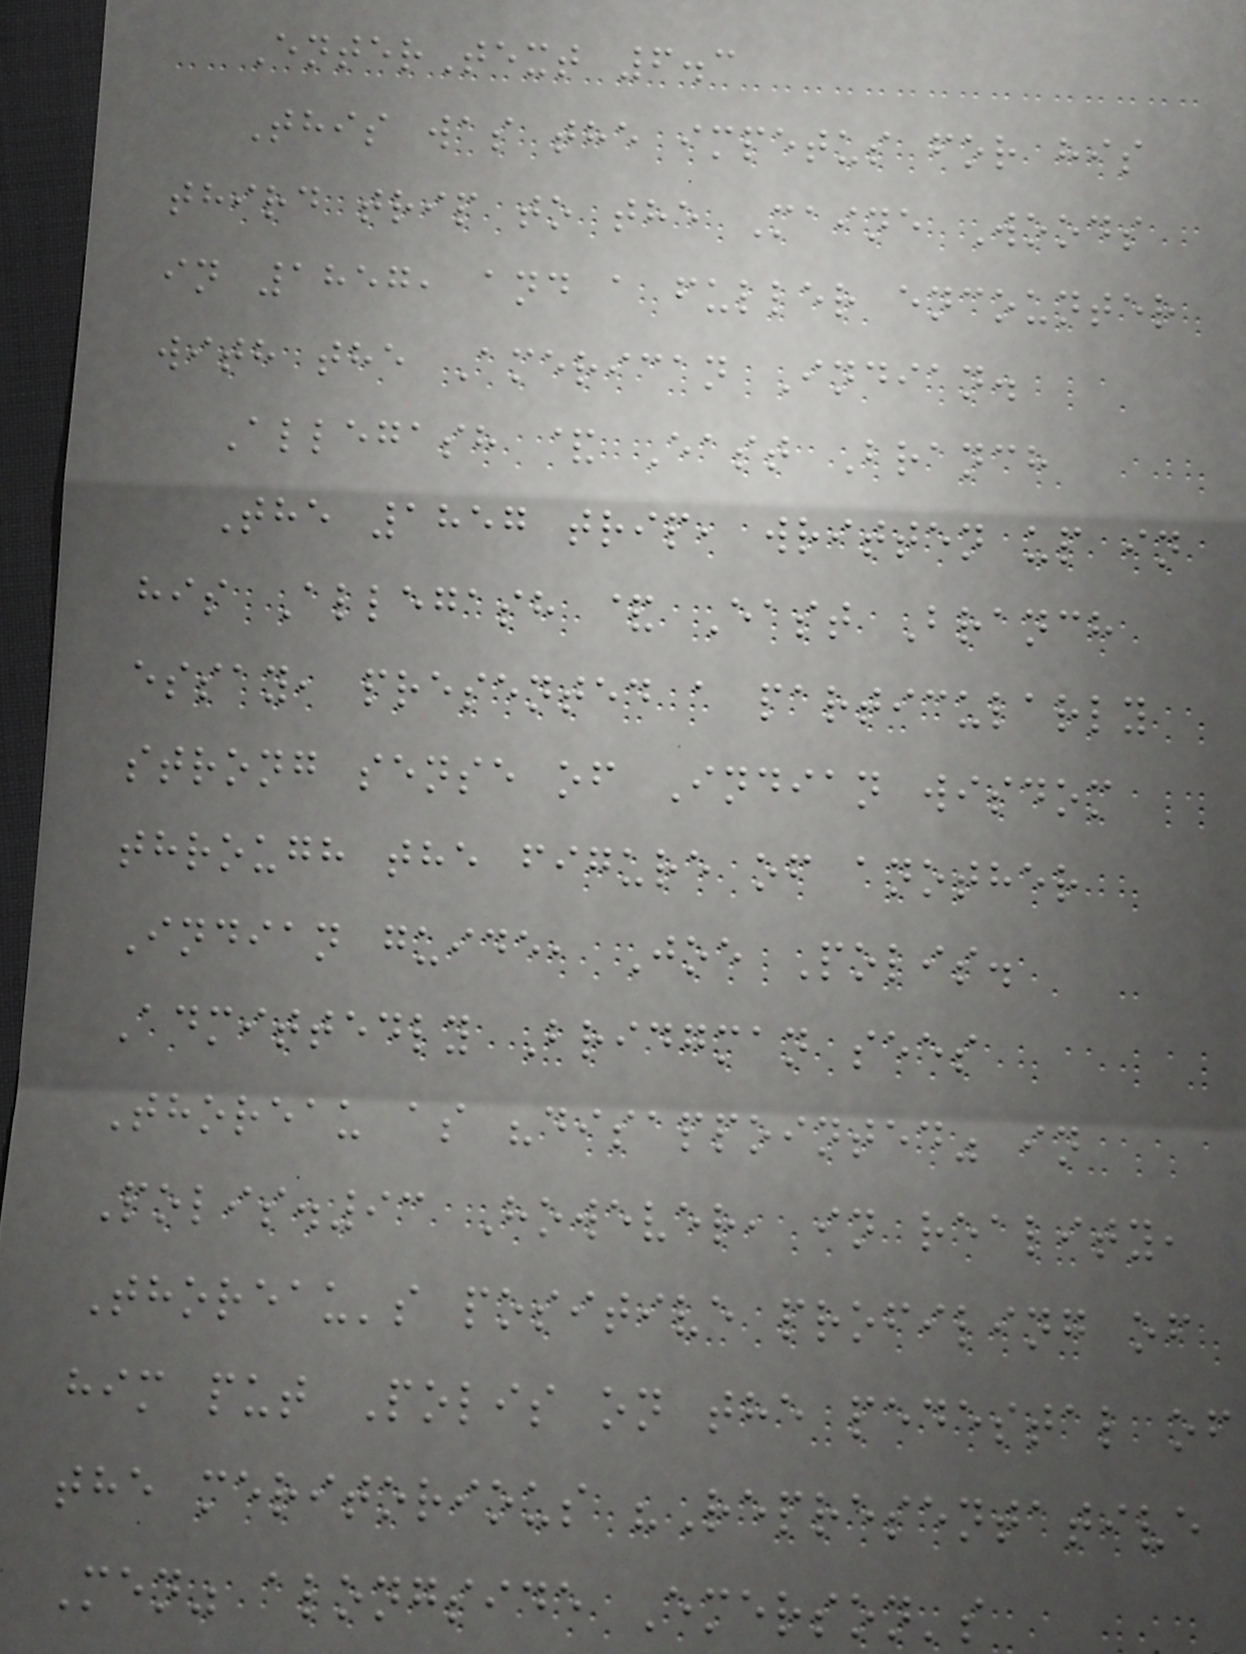EnterText 6.3
This was the impetus for his
third trip to the Maine Woods
in 1857, and a fuller encounter
with the American Indian.
Allegash & East Branch
The 1857 trip, written up in
his Allegash & East Branch
essay, presented a particularly
strong sense of Indian wisdom
through the figure of another
Indian guide, Joe Polis.
Admittedly Bridgman sees
Thoreau as "disappointed" in
Polis.93 However, in reality,
Thoreau's positive profiling of
him put Polis on the pedestal of
the meritorious "Representative
Men" alongside Emerson's
